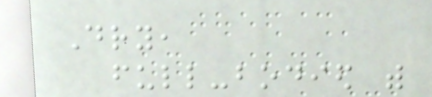Dry,
full-bodied with
